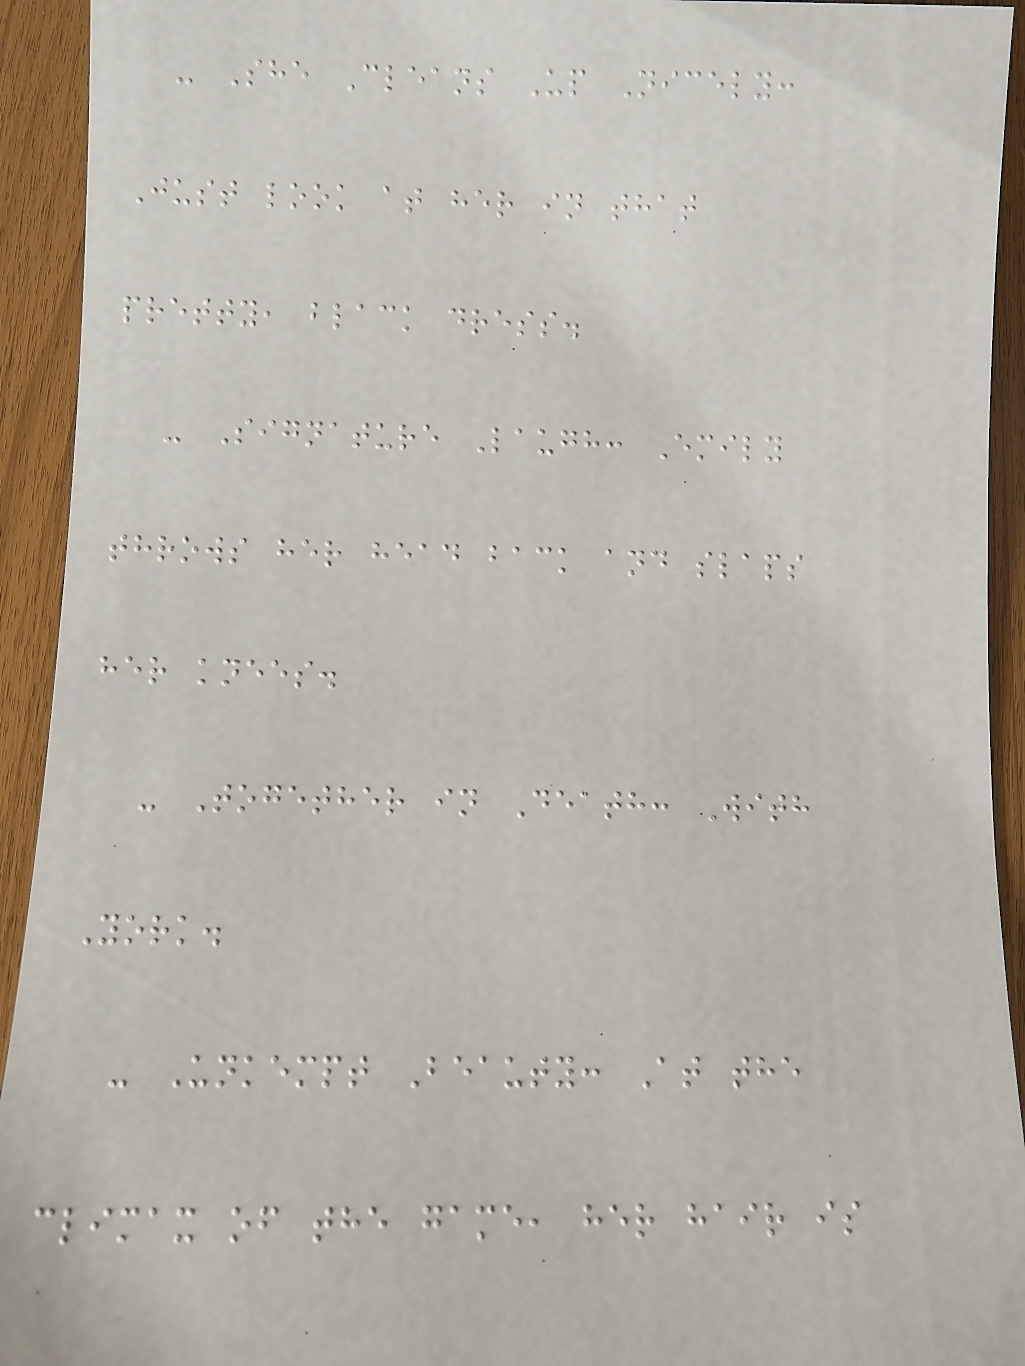- She Cleans Up Nicely:
Just look at her in that
pretty, black dress.
- Signature Laugh: Emily
throws her head back and slaps
her knees.
- Together in Death: With
York.
- Unkempt Beauty: At the
climax of the game, her hair is
